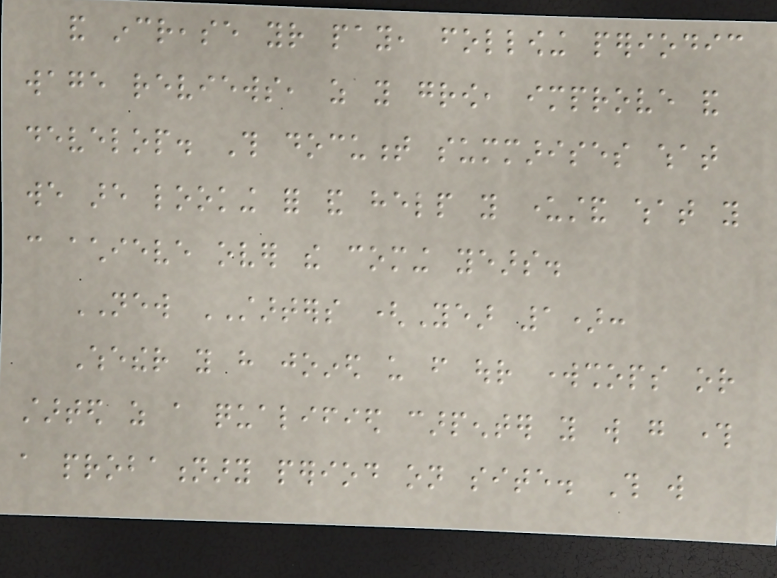and increase your pay, following periodic
wage reviews, as you grow, improve and
develop. This document summarises what
we are looking for and help you understand what you
can achieve over the coming years.
NEW STARTERS (Year 1):
Whether you have joined us from our workshops or
started as a qualified carpenter you will go through
a probationary period on site. This will
